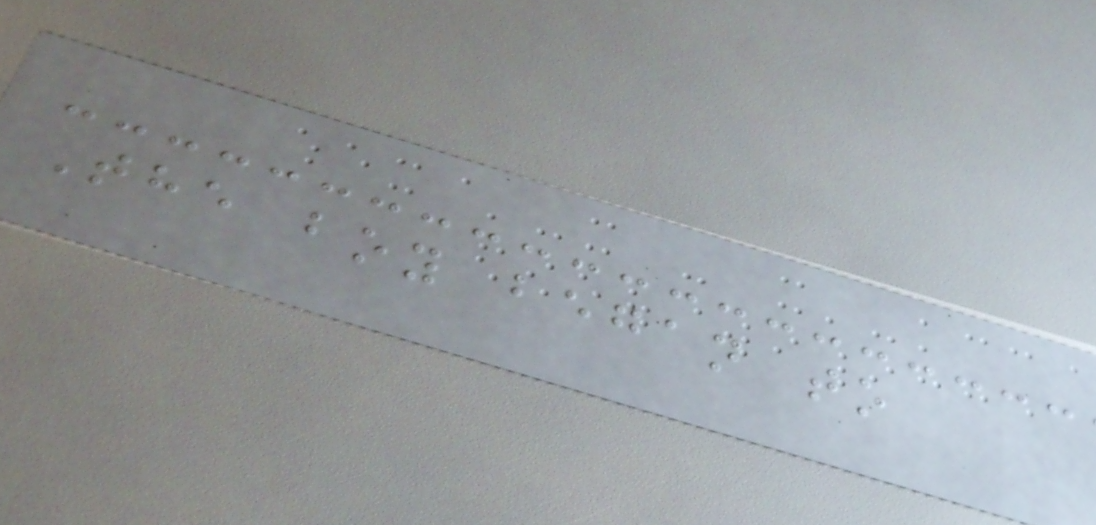The boy began to
